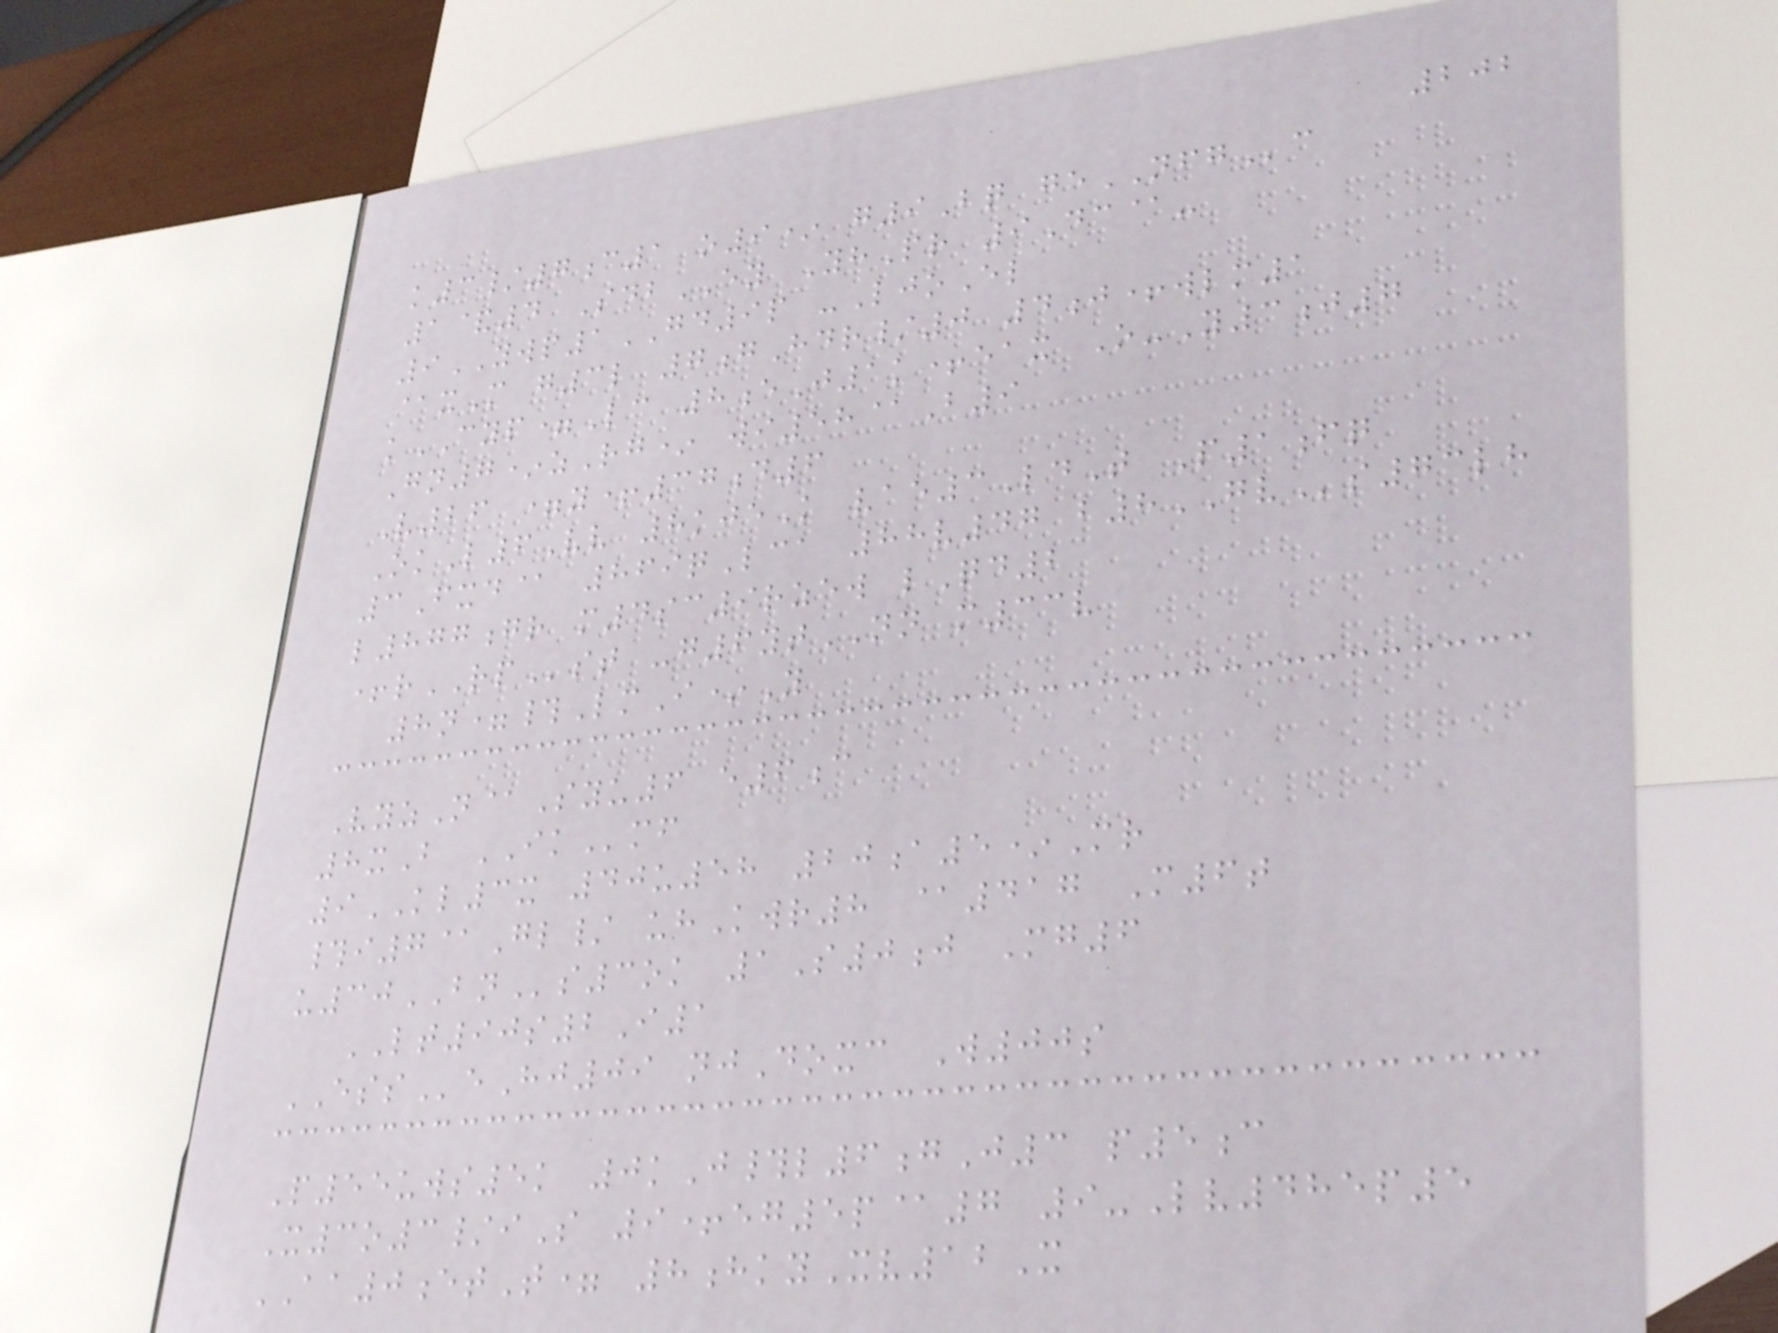202
k3/7c1 o9* g9Bq geNFGc
1&4 SdbEY YhPr 9Dc@-
9YWP1GD9p -LjoEl
@xM g3l 7gHdr/0 4j+wlm1
kCYP=Lc 8eJ1k+eax O-Y3j7
Gn7*zRg* wi58@B9
V26 =y+37d6
OkL6Vv 8kjeK vae3LdT P1fq
3Fxd@ 869qLca 88v47 b8GVs73lh
l877gr m4sc9rzew lQd2
+rRPst -g6ytNN m33v
8n=#LmI*Y
VyzN@Syu6 e6c
8xB IKmf
9KL3x 40u58 20a5*Mr
#i7@Gl/ uhKwr8 @417 M6t
u30BNs3ok 1S0j Mg6
LT90s2I1
ESSeHj09 njDoxc W00s
P55uws5k 0kJ#l6gJ3 p5c
X3o3/iS 9+eg5p@7 9-Lv485p5
AA0etT= 8hkyXv12X
